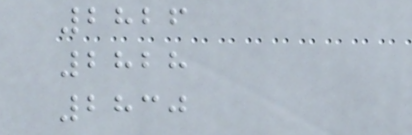2826
2828
2830
